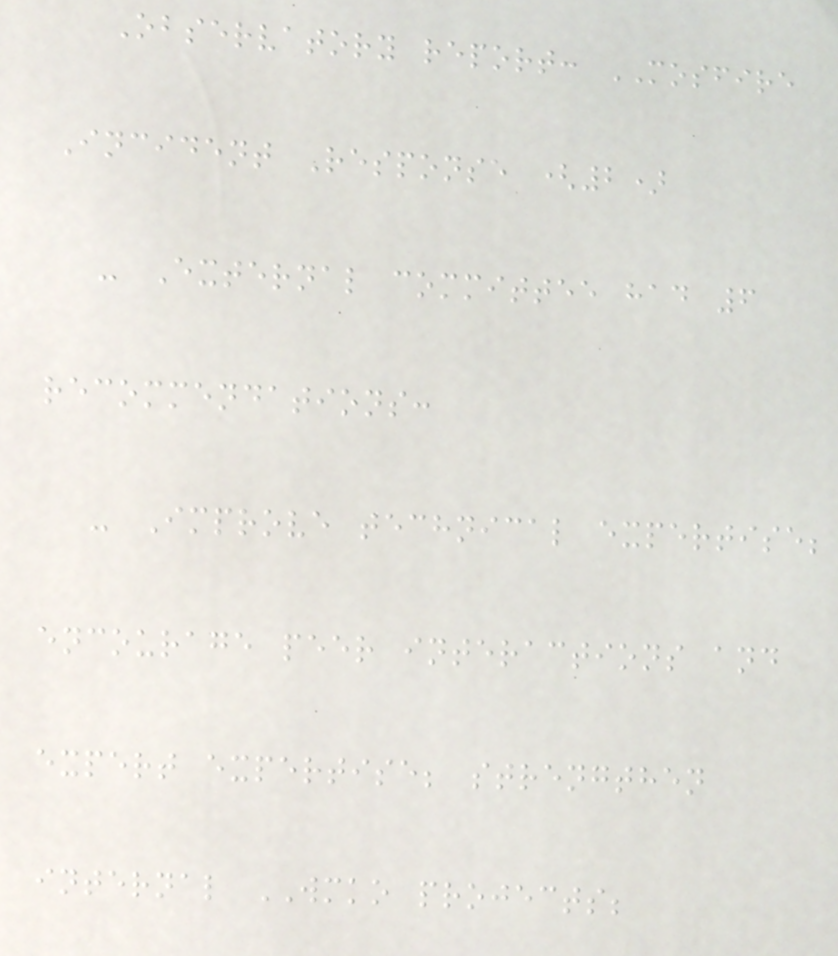Observatory report: MOSFIRE
Incident Response (2)
- External committee had 6
recommendations:
- Improve technical expertise;
encourage peer interactions and
expert expertise; strengthen
internal WMKO projects;
